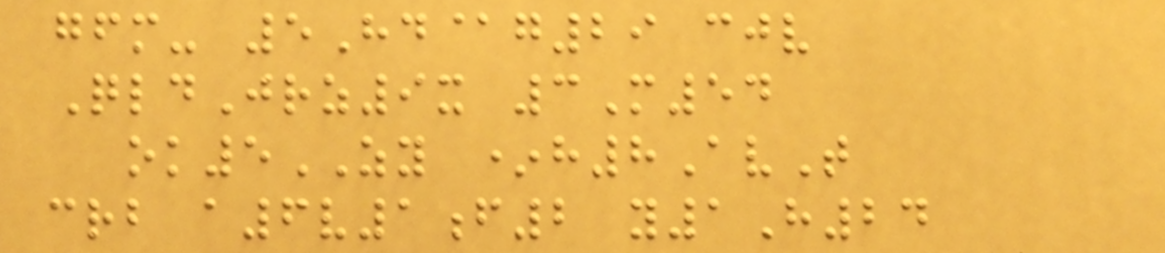gfm- 5Hd@g29 cjv
QldJrz9x 3M54
ok5ZY *h8AvT
crb a6v1f2 y1H24
